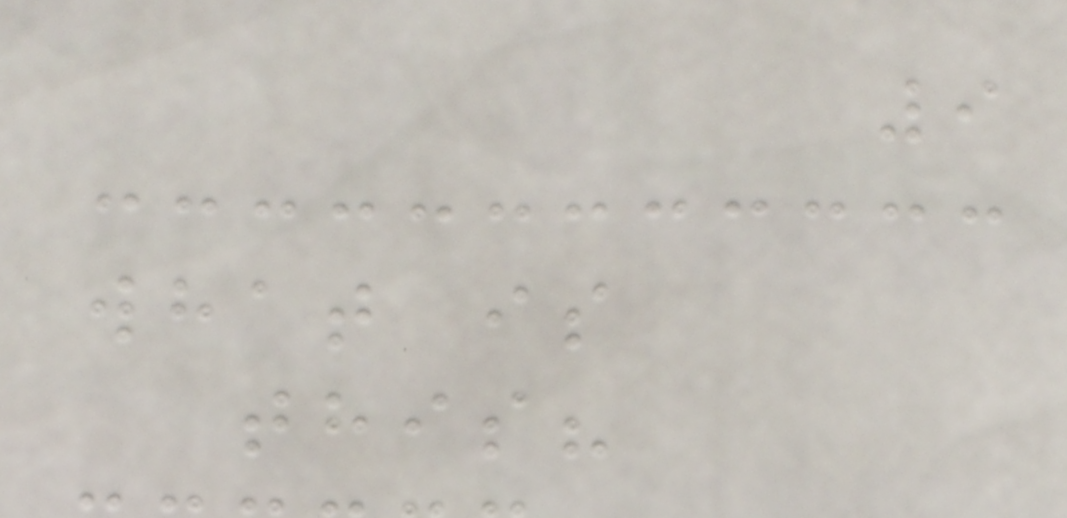9
what is
this?
